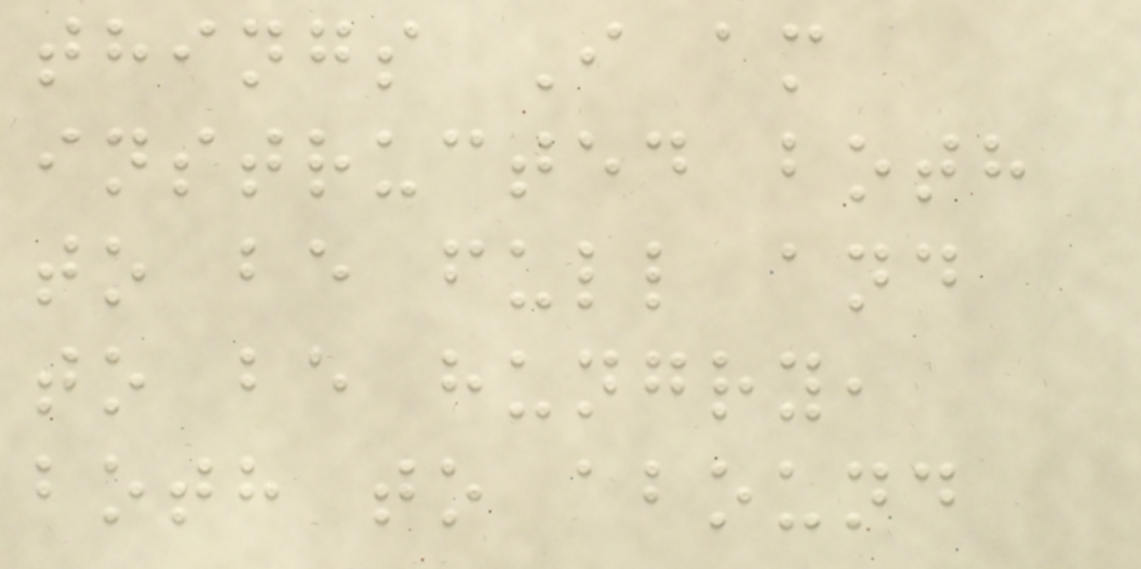things I am
instructed both
to be full and
to be hungry,
both to abound
